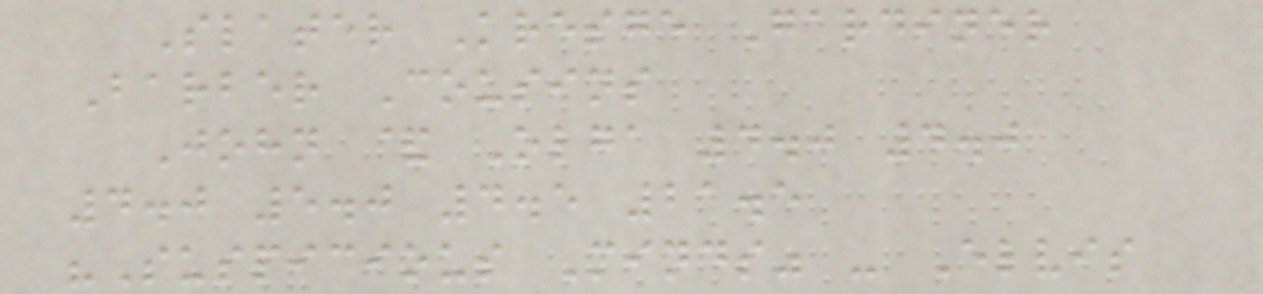Slater Kresge Gardiner
Barber Cousins
John & Olga 4.0 4.0
4.0 5.0 4.5 21.5
"Suspicious Minds" - Elvis
